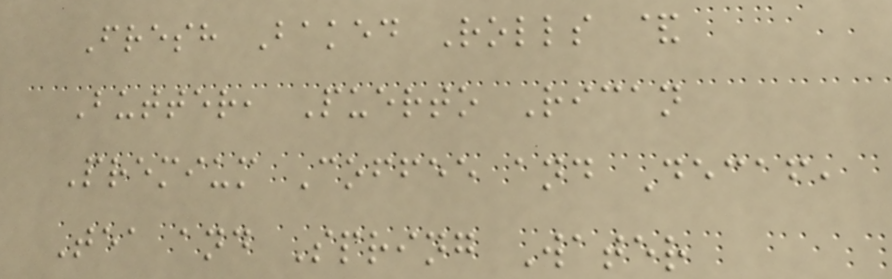Fresh Baked Rolls &
Butter, Puerto Rican
Premium Coffee and Decaf,
Tea and Spring Water
